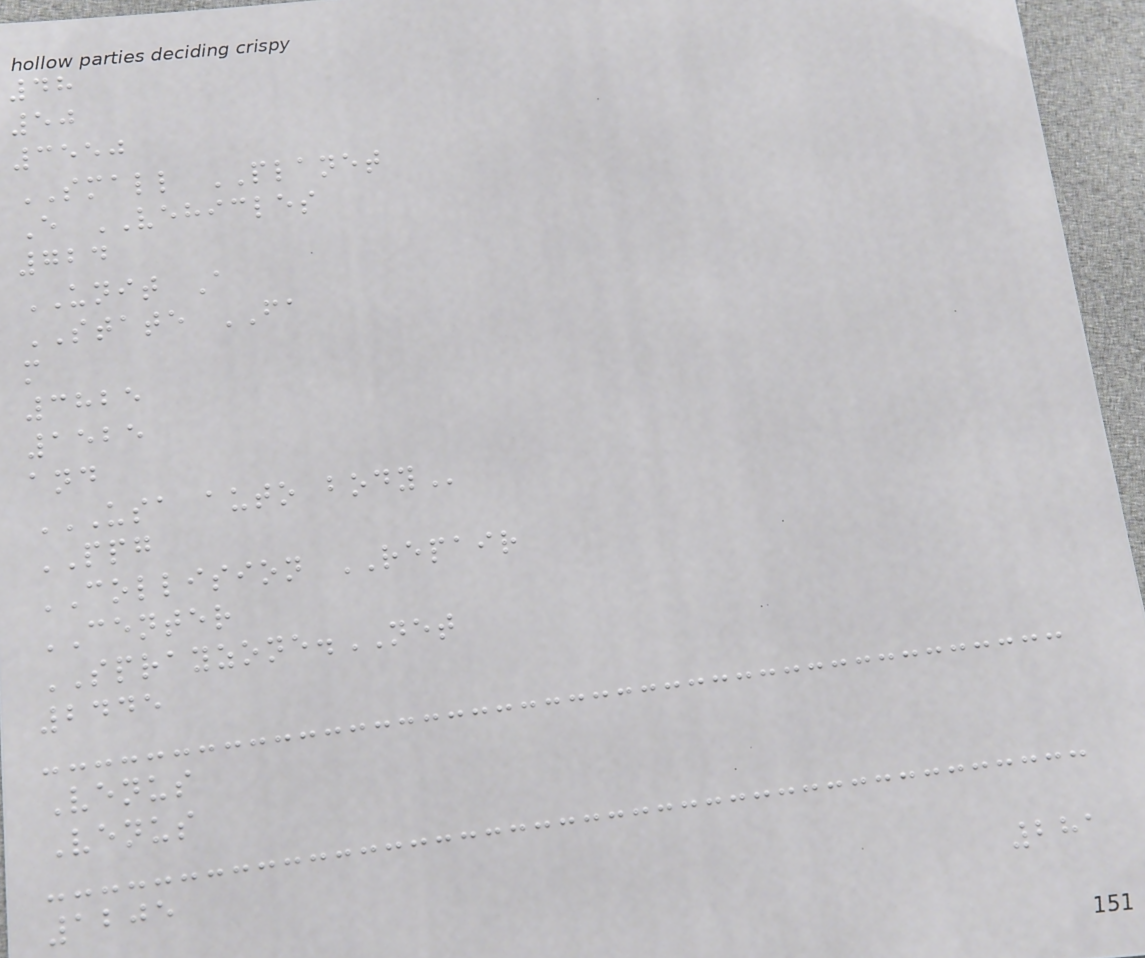48
50
3550
SMALL PLANET
E VEHICLES
724
UNIT A
STATE FA
m
3825
1525
and
USA AUTO BODY
PPG
COLLISION REPAIR
CENTER
SPRAYZONE.NET
2445
Venus
Venus
1205
281
